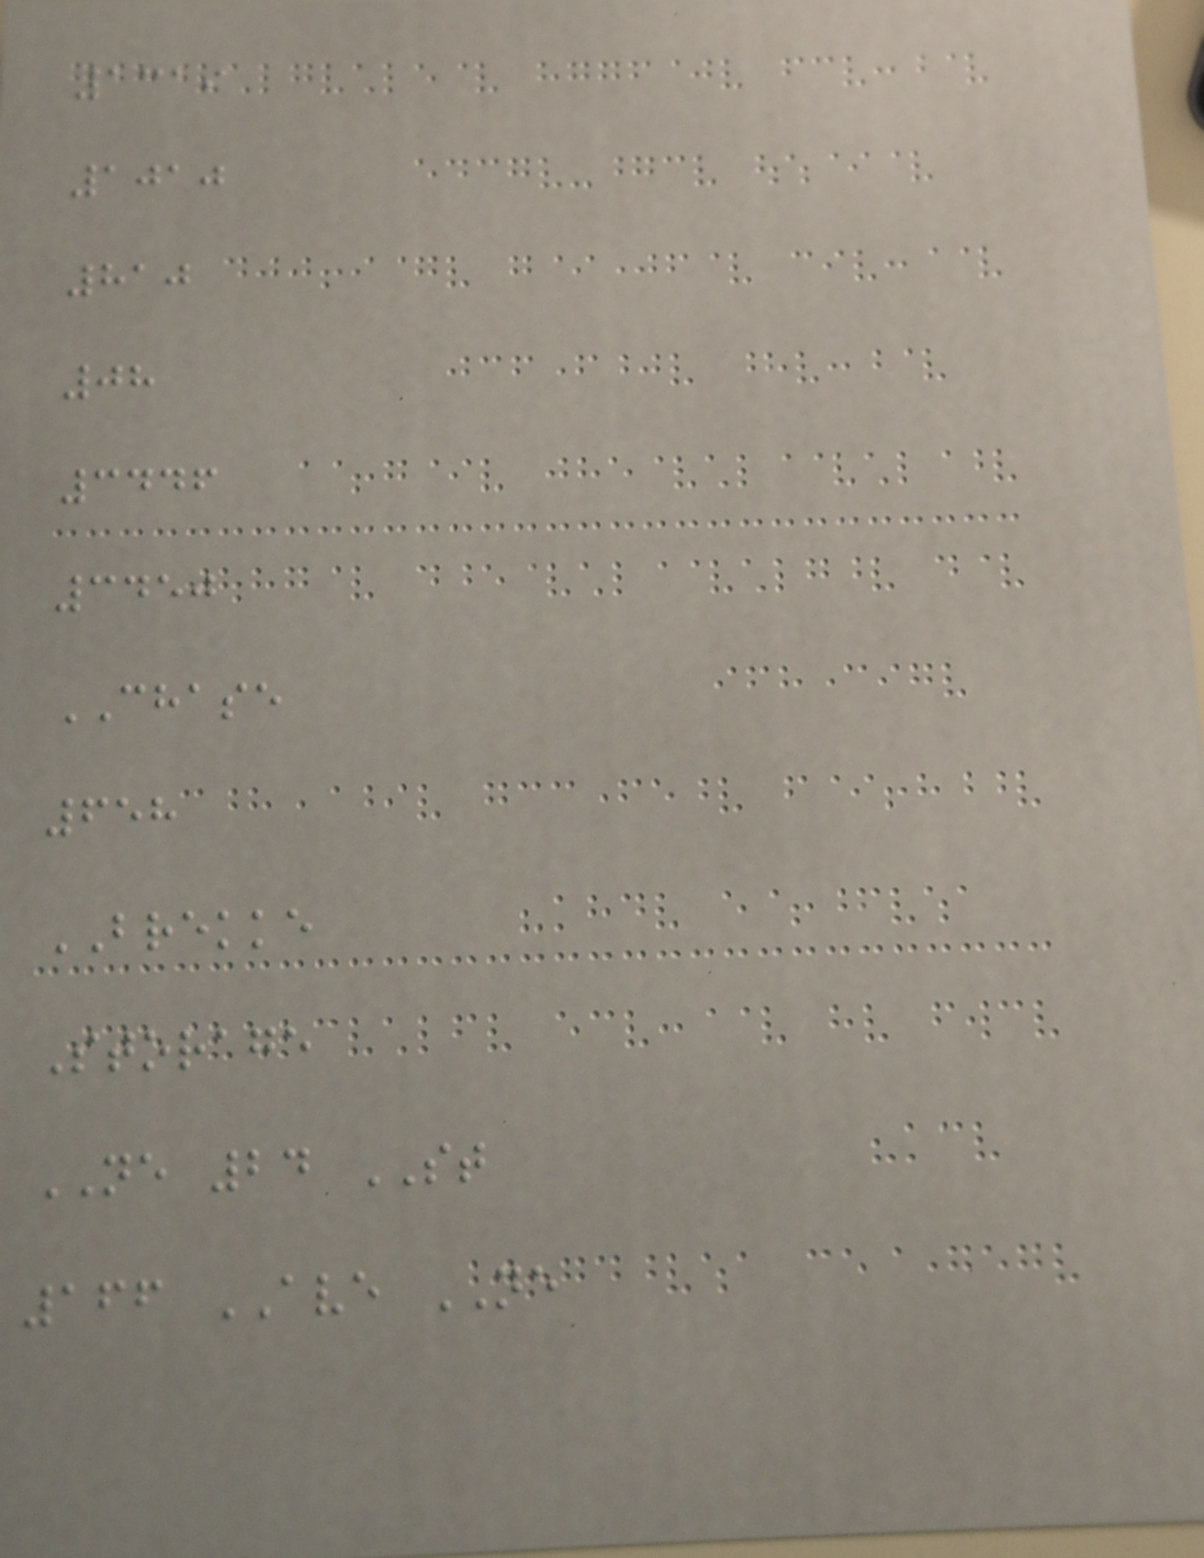1319
1010
810
08
3446
3450
CHASE
658
BREKKE
Storage
NE 24 ST
166 AVE NE
